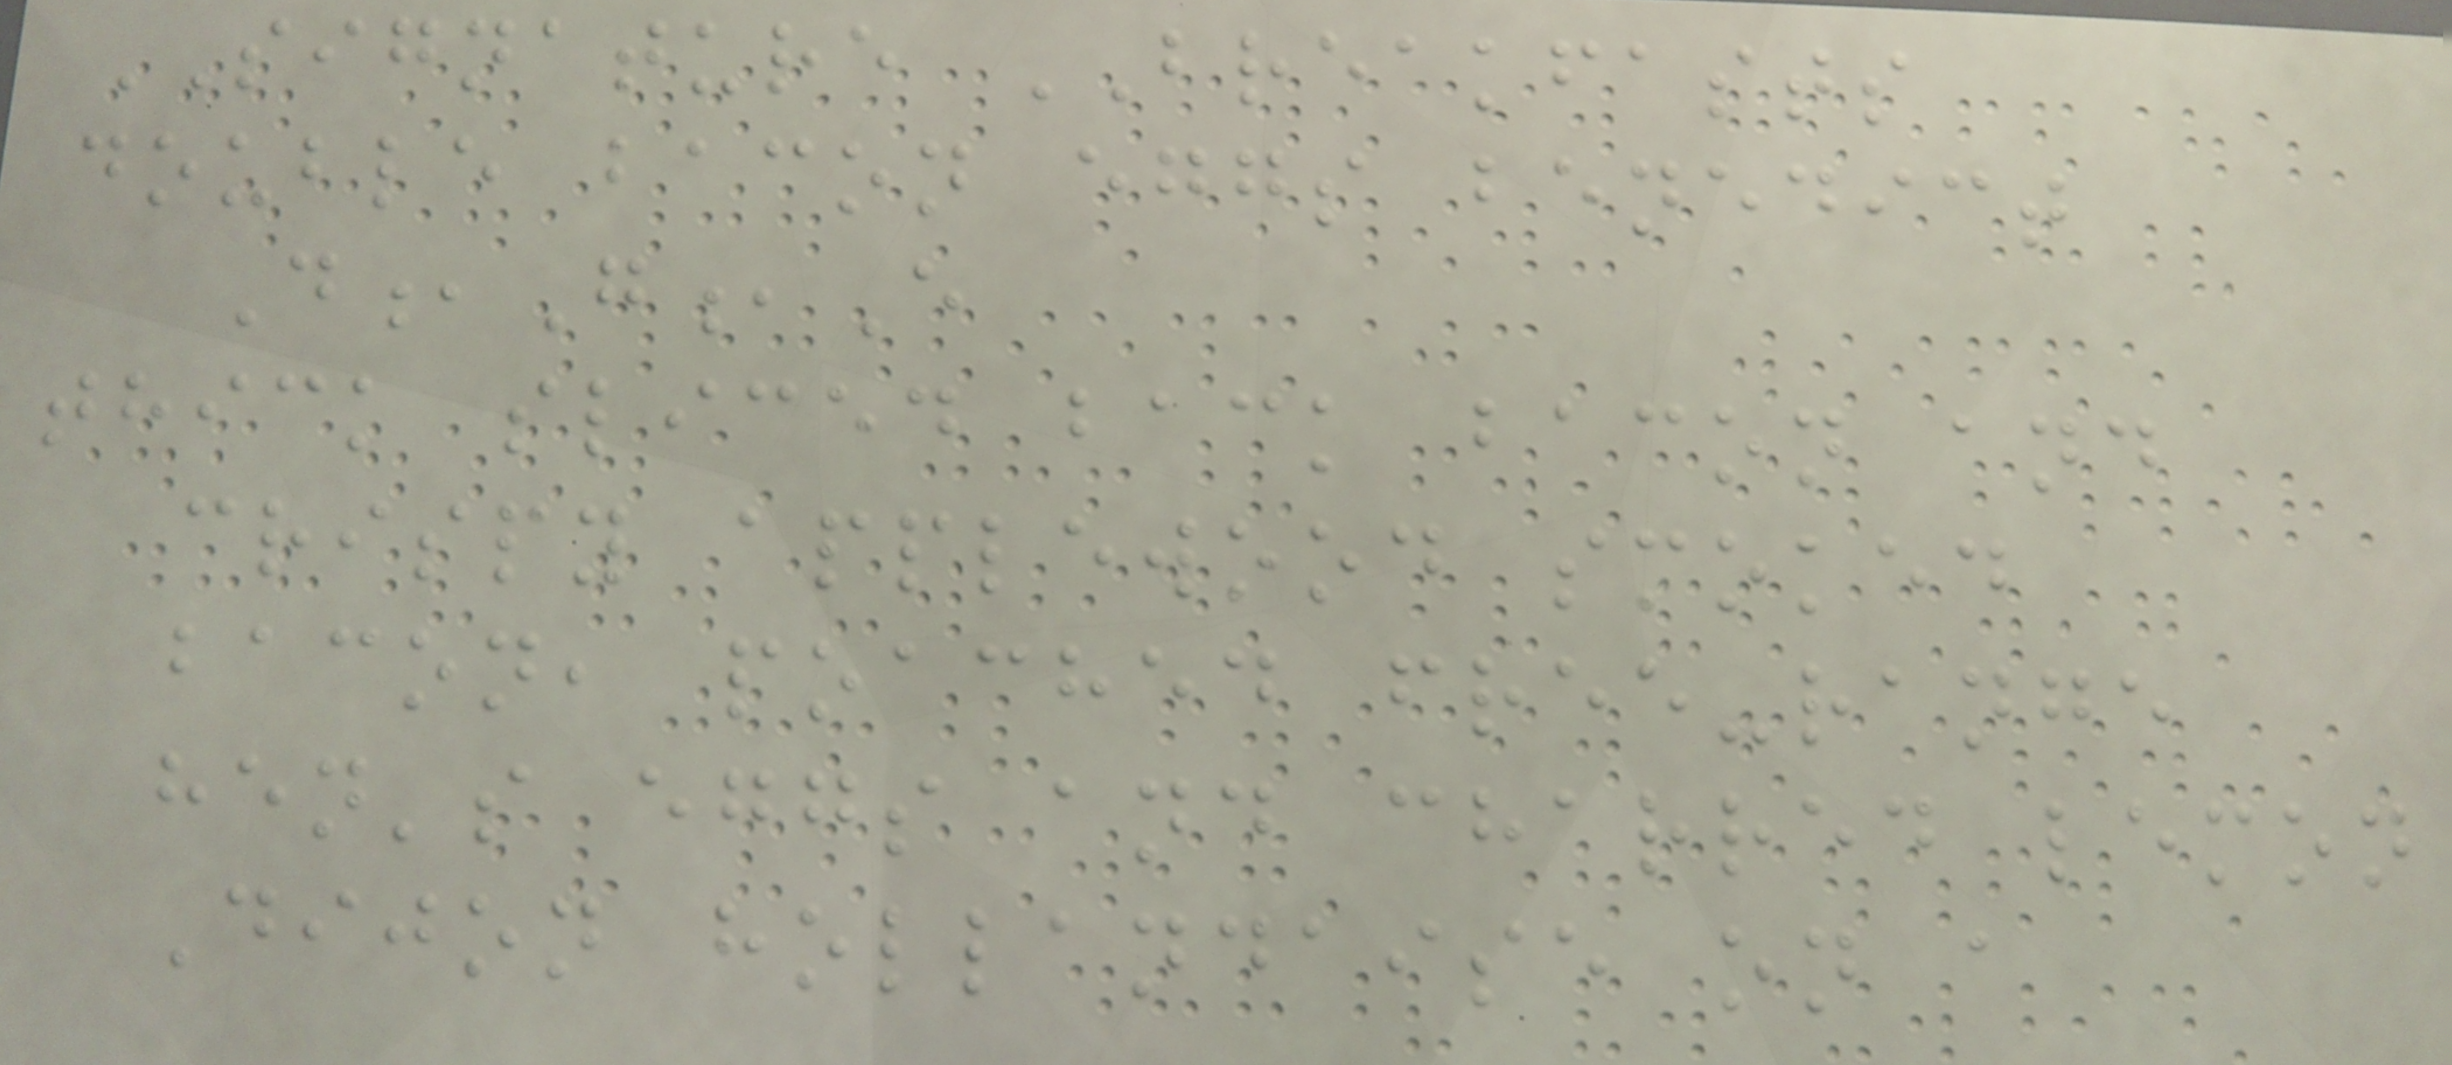SIGNATURE BREAKFASTS
double bacon eggs benedict
D,G,E
thick sliced back bacon and
crispy applewood smoked
bacon, poached free-range
hen's eggs and charred lemon
Dijon hollandaise on a
